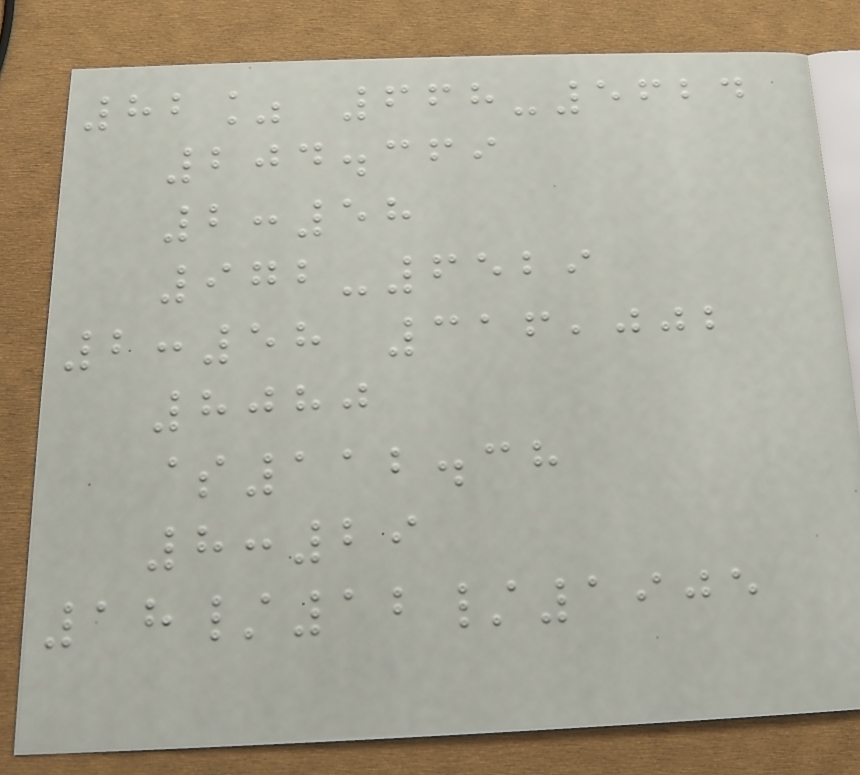82% 668-5624
204.369
2:58
972-6529
2:58 316,002
8080
$112.38
8:29
18/12/1905
